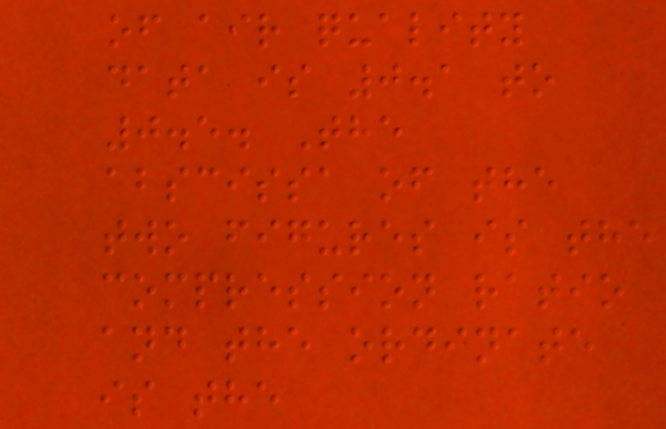of air quality
data is 0.1 to
0.5. The
abscissa of the
two figures is the
compression ratio
and the ordinate
is the
